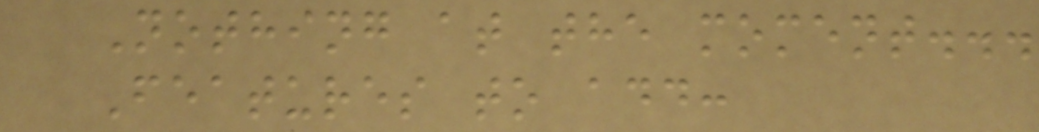Nothing at the moment...
Features to add:
